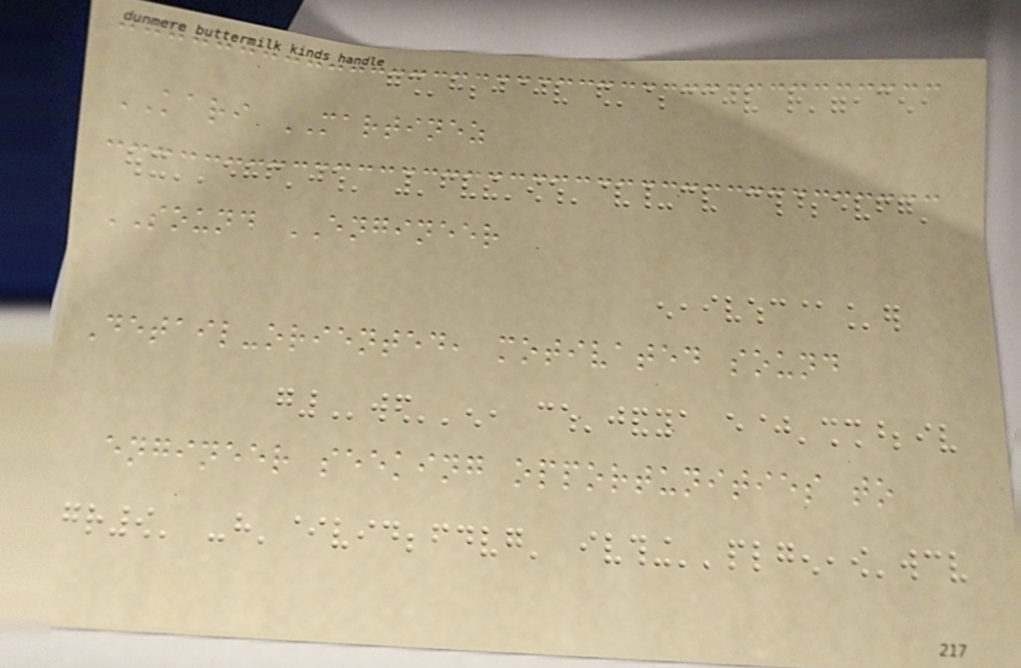KARI MARTINEZ
SOUND ENGINEER
Detail-oriented, motivated sound
engineer seeking opportunities to
